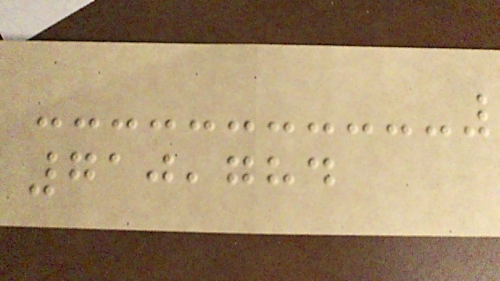710,784
